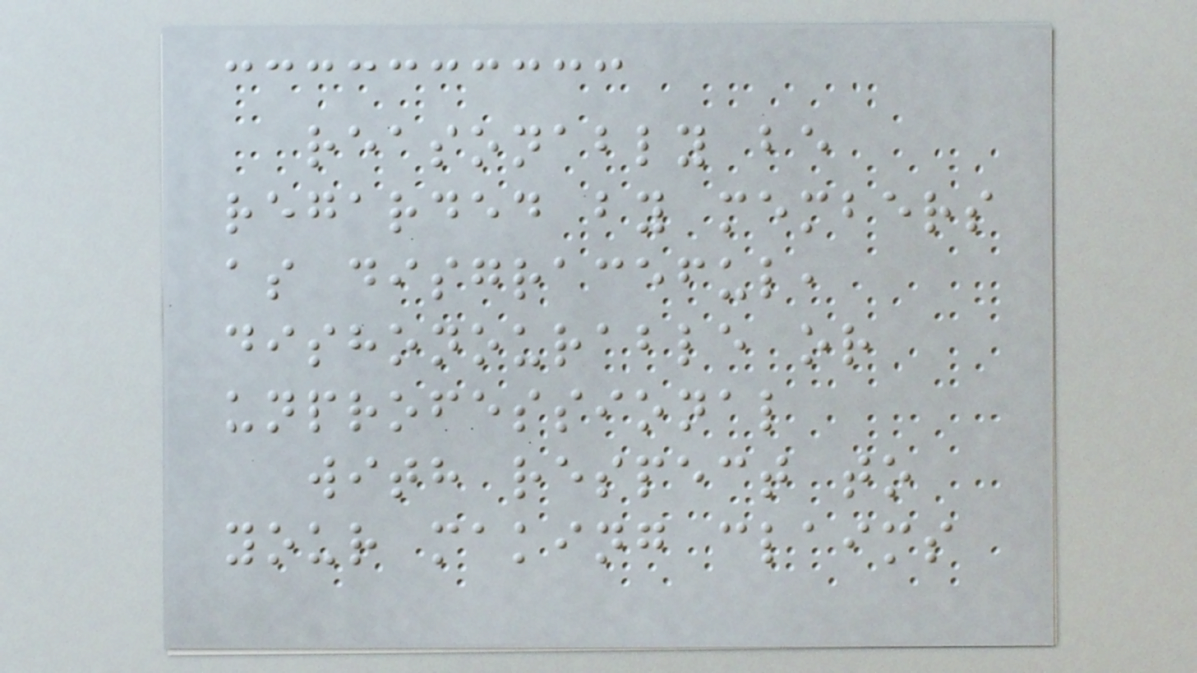reasonably be
regarded by members
as disgraceful,
dishonourable or
unprofessional
with respect to
your making claims
